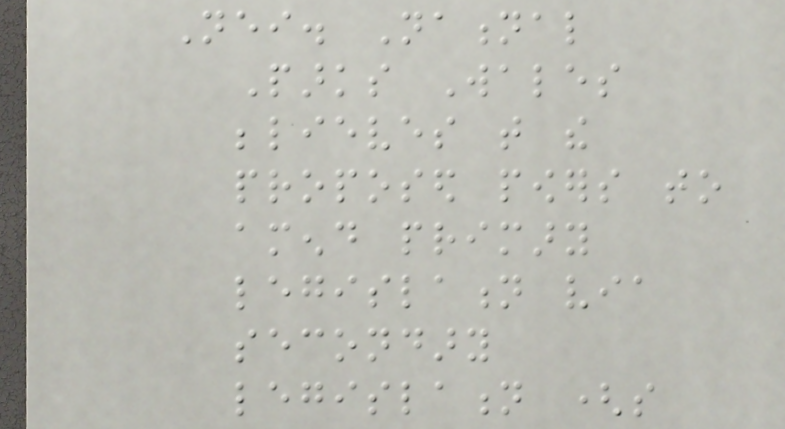Neither. National
Parks Wales
believes that the
proposed powers to
amend primary
legislation via
secondary
legislation (so
